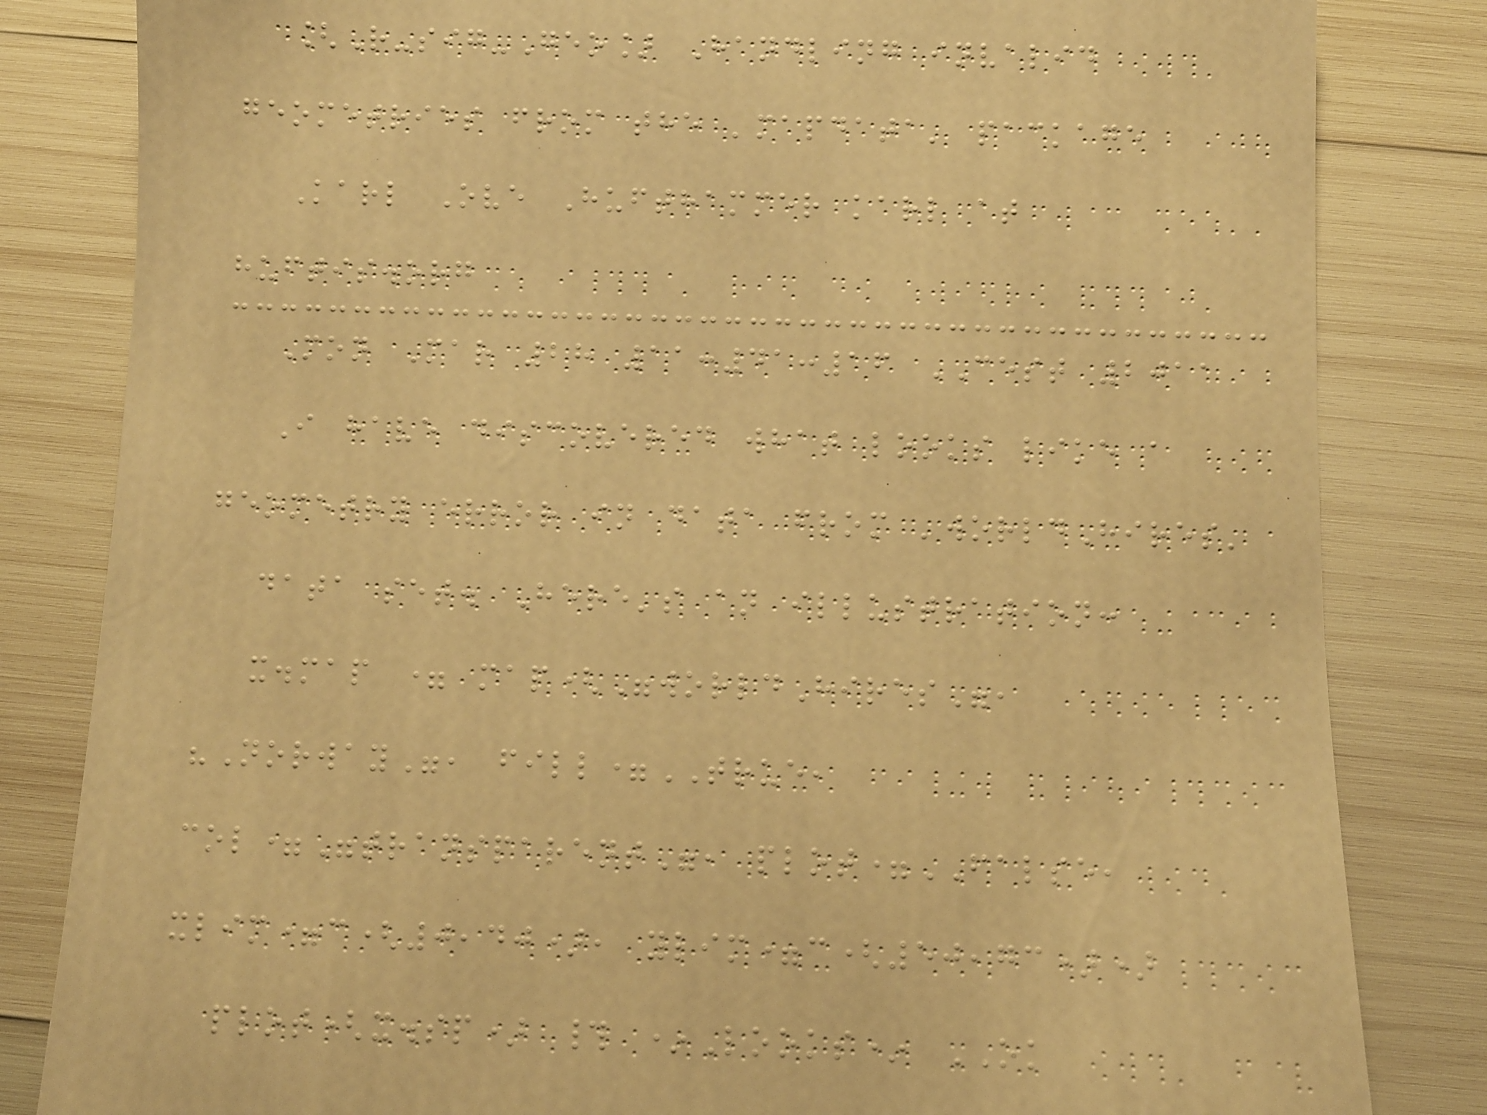[R-sig-Geo] Handling invalid
geometries from the 'mapdata' package
Karl Ove Hufthammer karl at
huftis.org
Mon Mar 28 11:41:16 CEST 2011
I have discovered what looks like a
geometry error in data from 'worldHires'
data set. Here's an illustration:
x.map = map("worldHires",
"Norway", fill=TRUE,
col="transparent", plot=FALSE,
xlim=c(0,40), ylim=c(50,73))
plot(x.sp) # *Looks* OK
